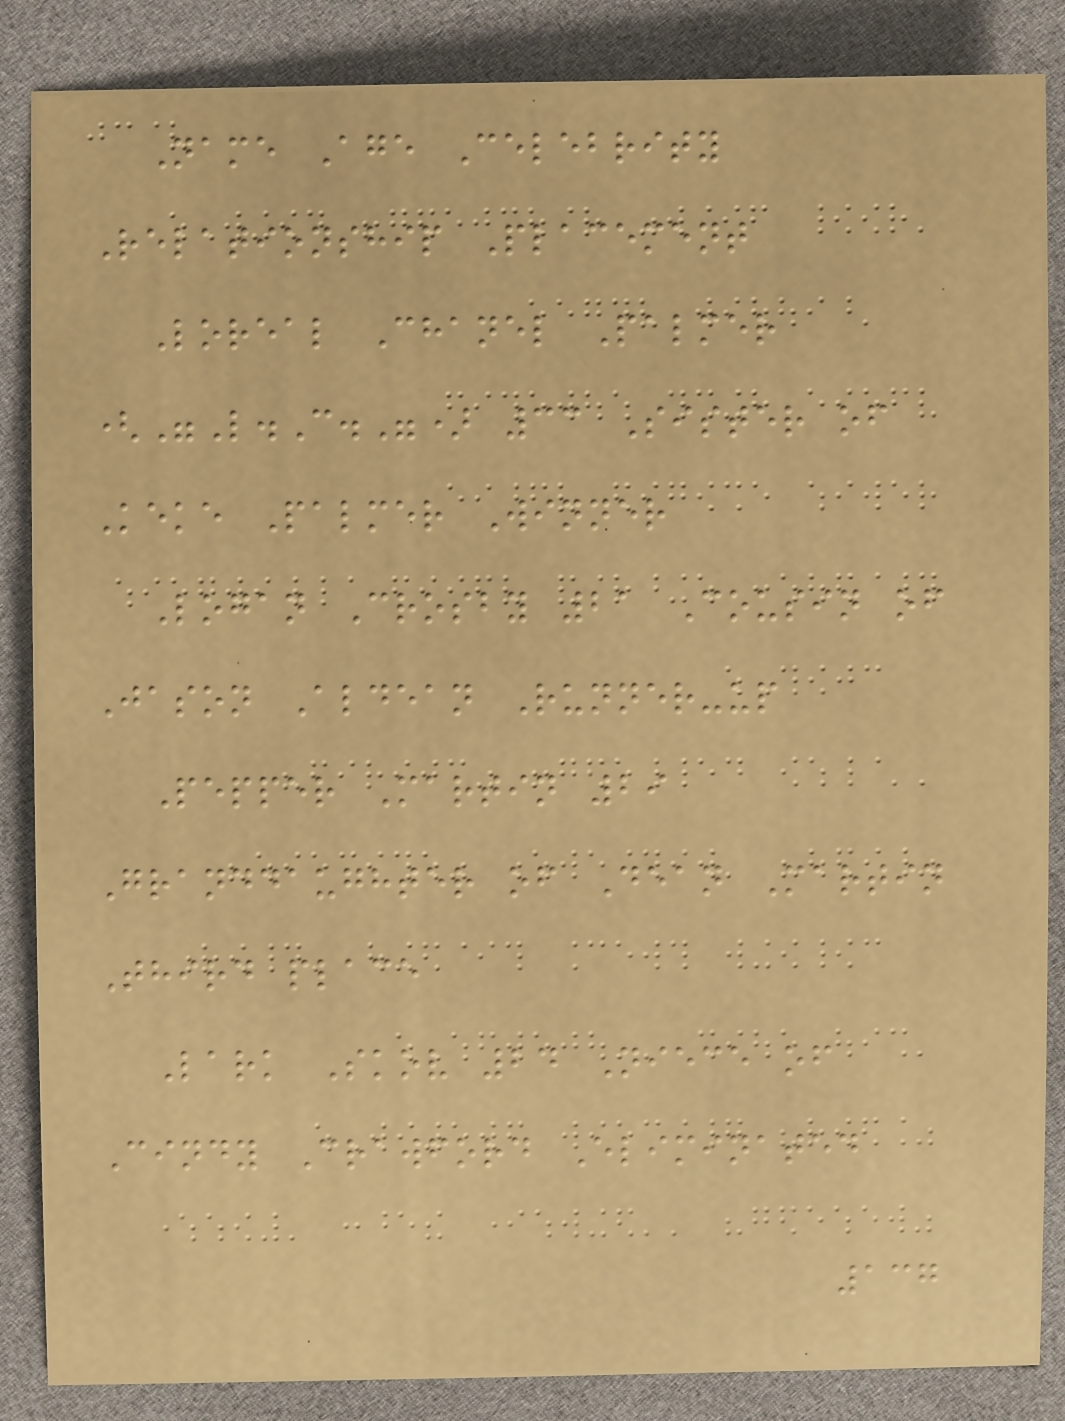Name Age Celebrity
Relationship Placement
Loreal Chanel Palmer
("L.C.") 33 Sister of
Keke Palmer Winner
Logan Crosby 21 Cousin of
Jason Aldean Runner-up
Pepper Martin 29
Granddaughter of Dean Martin
Third place
Lark Skov 24 Niece of
Cindy Crawford Eliminated
137
